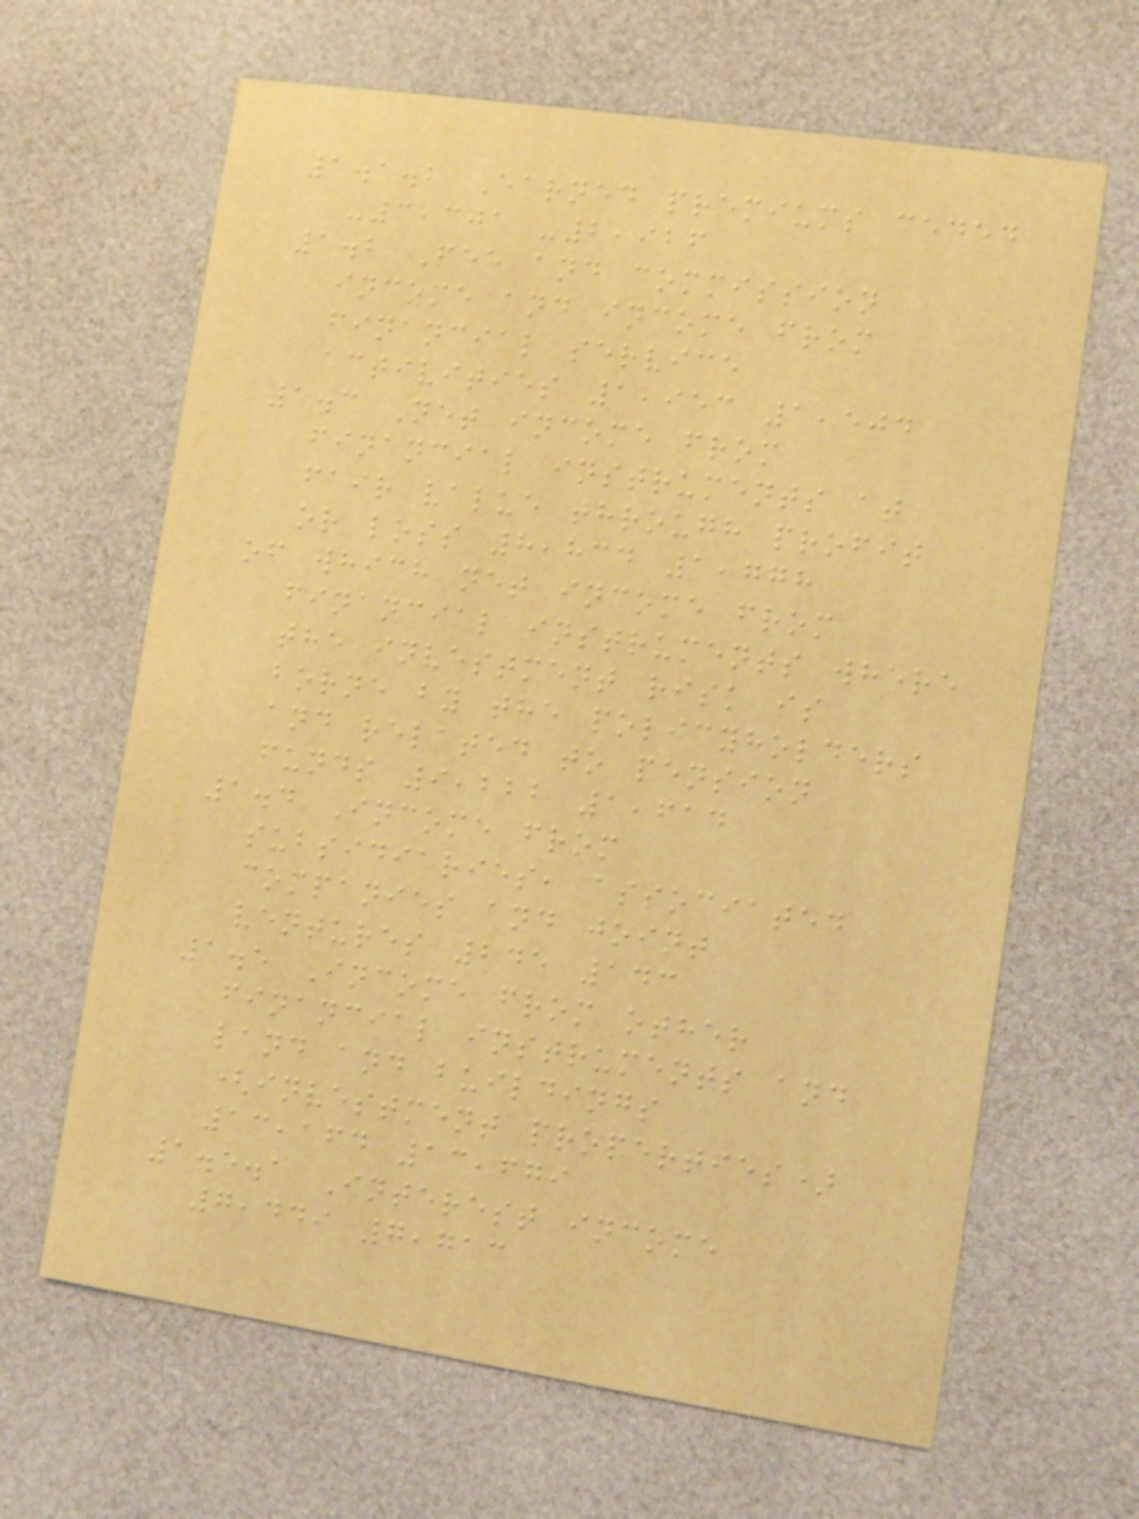1.1.2 Earned premiums ceded
-3,301 -2,926
1.2 Fee and commission
income and income from
financial service
activities 1,953 1,504
1.3 Net income from
financial instruments at
fair value through profit
or loss 8,834 1,778
of which net income from
financial instruments where
the investment risk is
borne by the policyholders
and related to pension
funds 9,222 1,614
1.4 Income from
subsidiaries, associated
companies and joint
ventures 245 143
1.5 Income from other
financial instruments and
land and buildings
(investment properties)
13,164 13,679
1.5.1 Interest income
7,449 7,713
